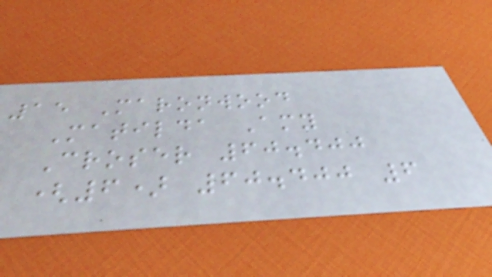15 Maronwood
Matilda Amy
Croser 60.400
(6) 60.400 6
